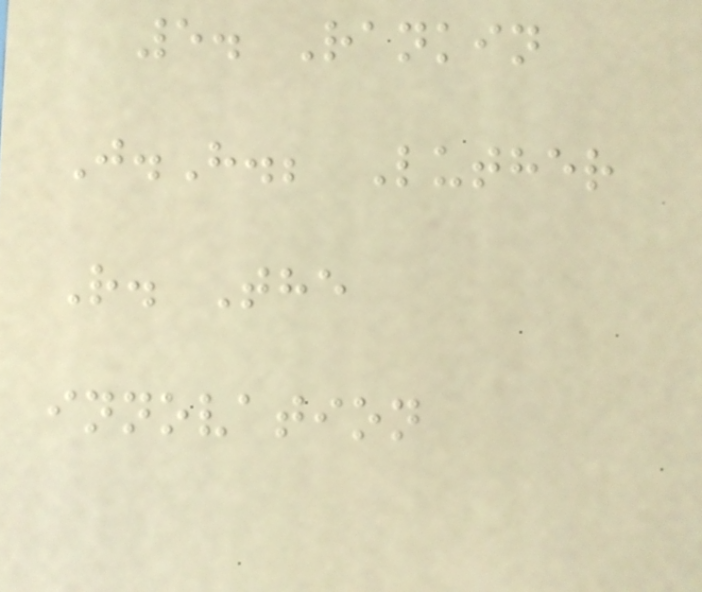5. Rankin
J.H.; Luther
R. The
innovation
